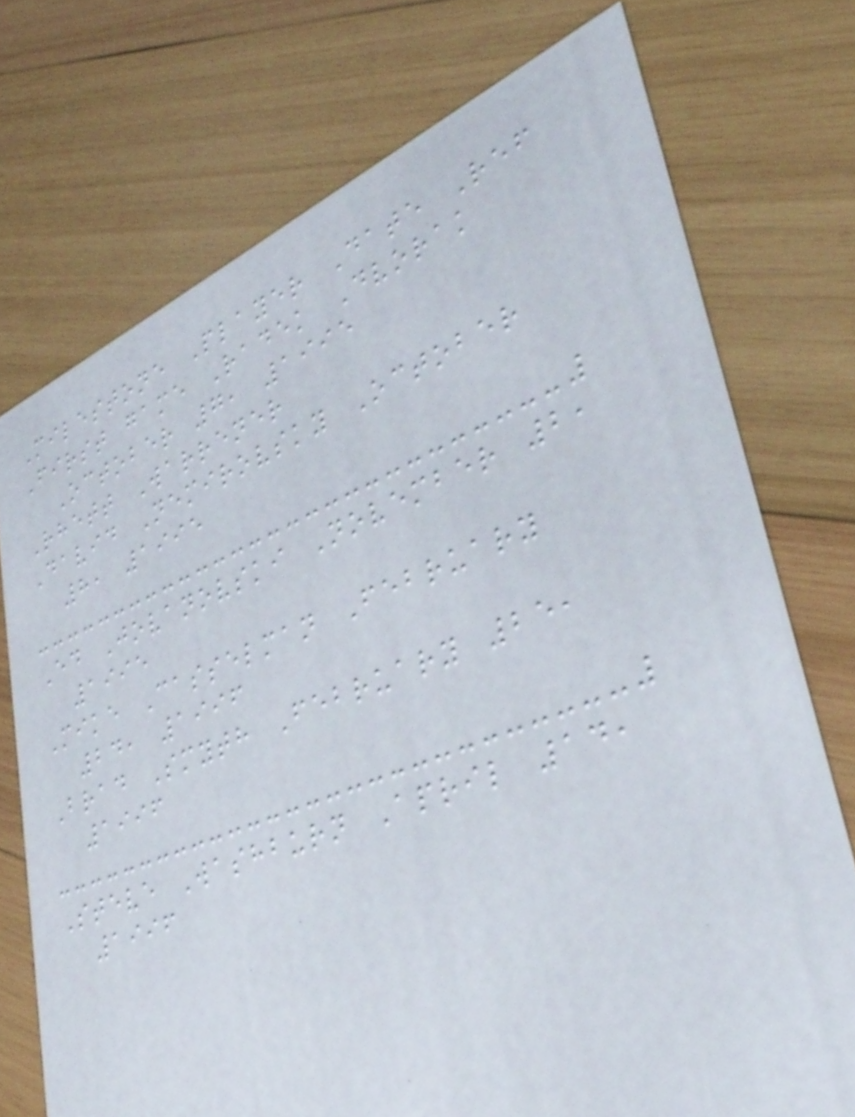Milestone Player Date Ref
First game Radek Dvorak
October 7, 1995
Rhett Warrener
David Nemirovsky October
8, 1995
Ed Jovanovski November 2,
1995
Mike Casselman February
24, 1996
Brad Smyth February 25,
1996
Steve Washburn April 14,
1996
